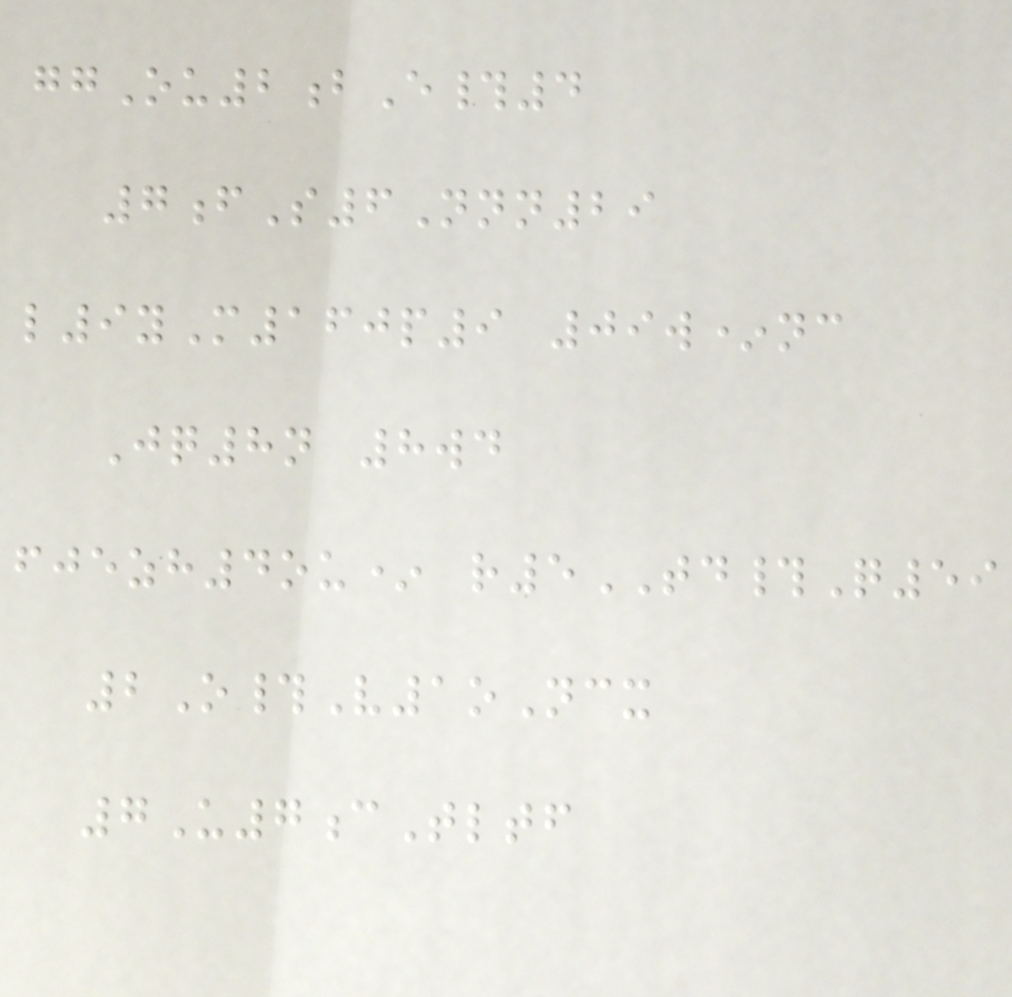ggOu2bE#4
7fS6Nnn29
l9yM160p9 09w*nc
Jq8n 8wd
fjezh4ou* r5TD#Q59
2O#V1oNcx
7U7cTltf
